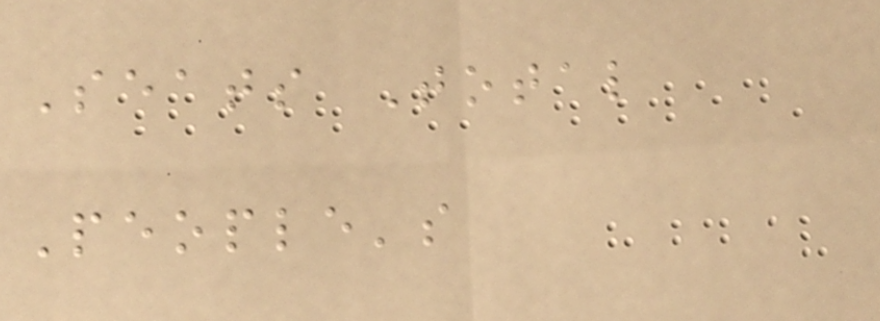Seats Total
People's
